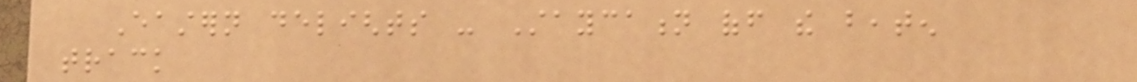Eastern delights - Staycation off the beaten
track
